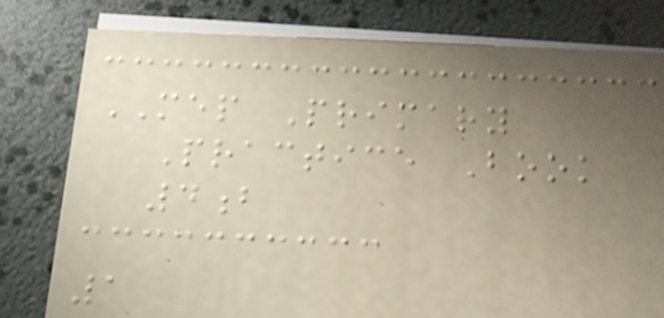MEP Primary
Practice Book
4b
1
